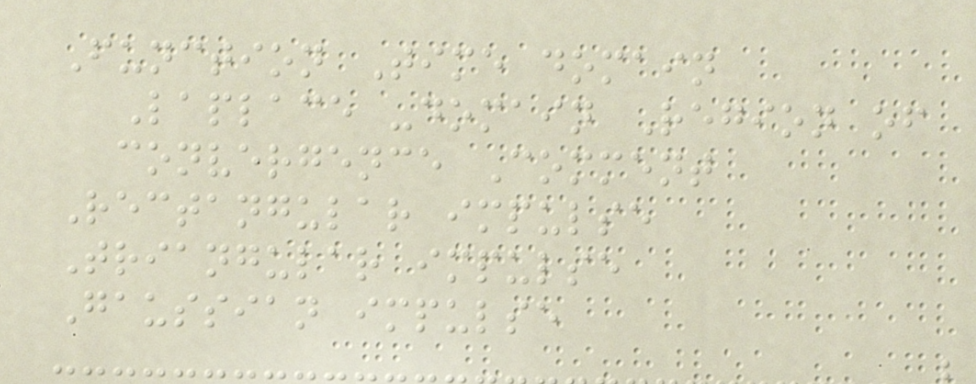Function Time domain
Laplace -domain Region of
convergence Comment
Rectangular impulse
Triangular impulse
Gaussian impulse
